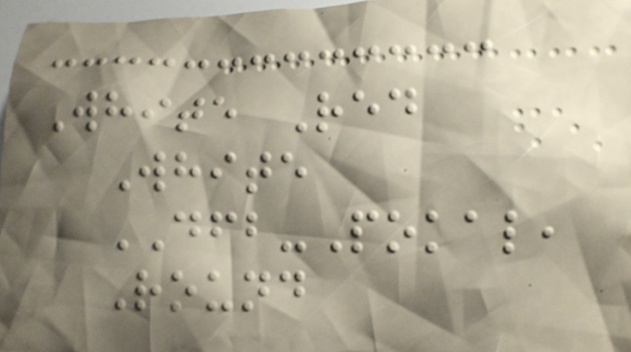White Red
White
DFB-Pokal,
Round
